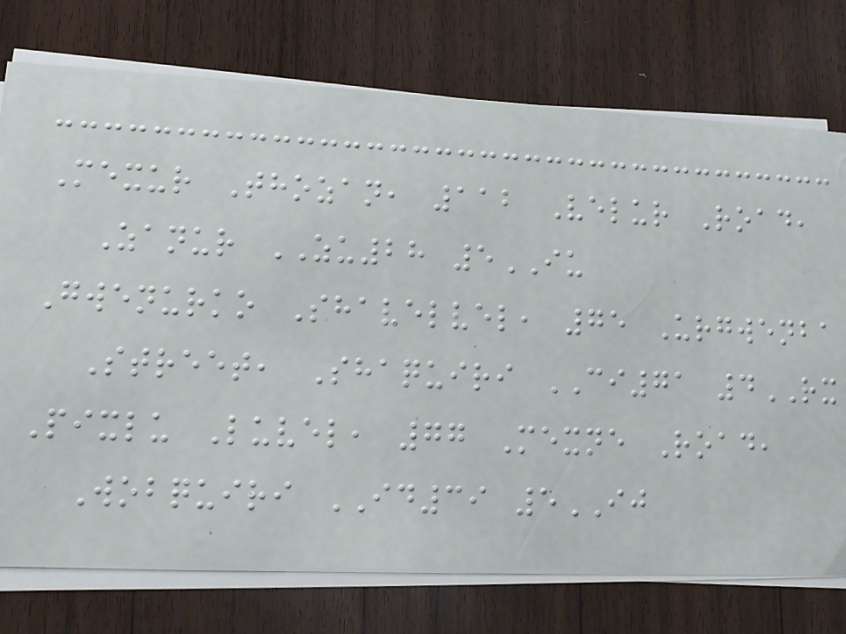Mexur Thozan, 112 Velur Road,
Zanur ZU28 5IU
Gwenurko Shavelvel, 75 Urgwenba
Street, Shaquiri CI71 4RX
Pixlu Luvel, 77 Mexne Road,
Wobquiri ID39 5IJ
